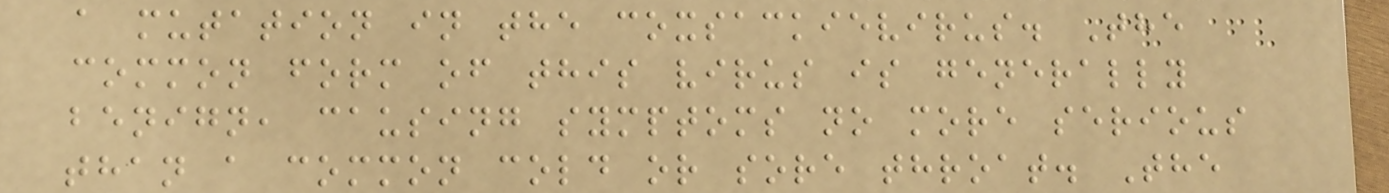a mutation in the coxsackievirus. The
common form of this virus is generally
benign, causing symptoms no more serious
than a common cold or sore throat. The
